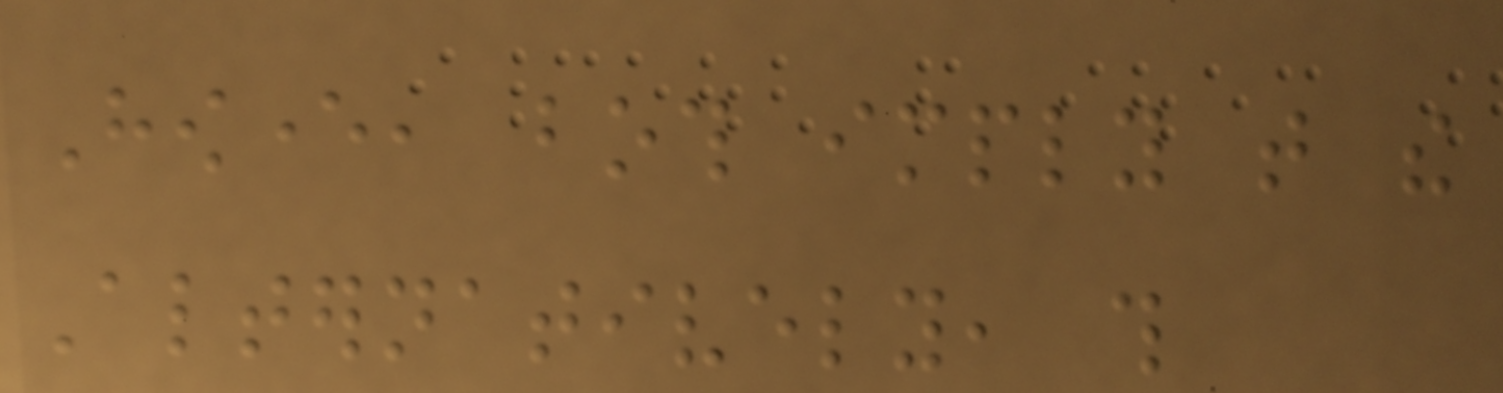However, both imply that the
Alternatively, this
